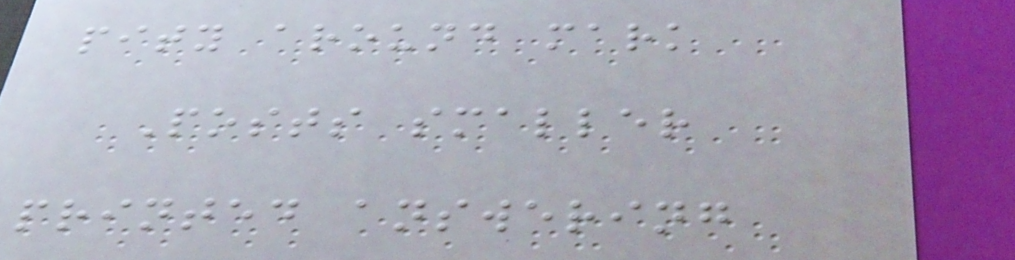pity around mark
Posts smaller
printed answering
